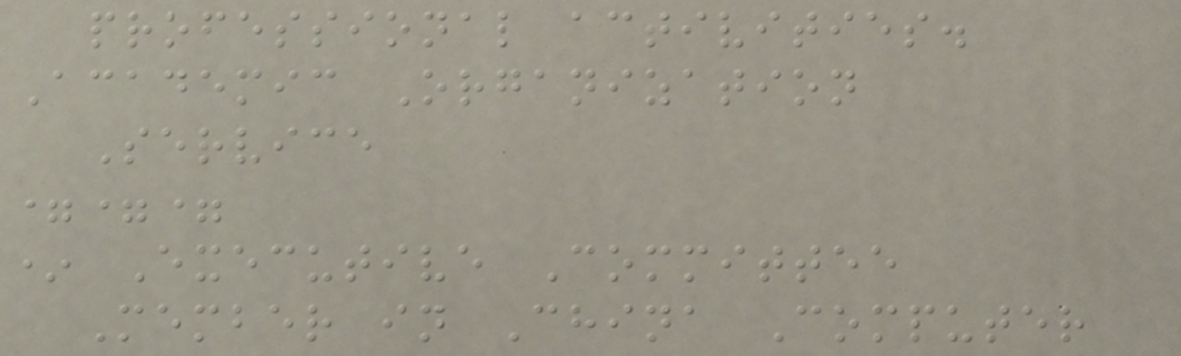professional activities.
Academic Organization
Service
===
* Executive Committee
Member in China Computer
